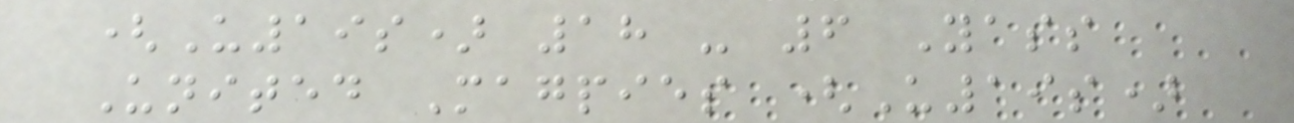(U19s) 18 - 6 Yass
United Magpies (U19s)
